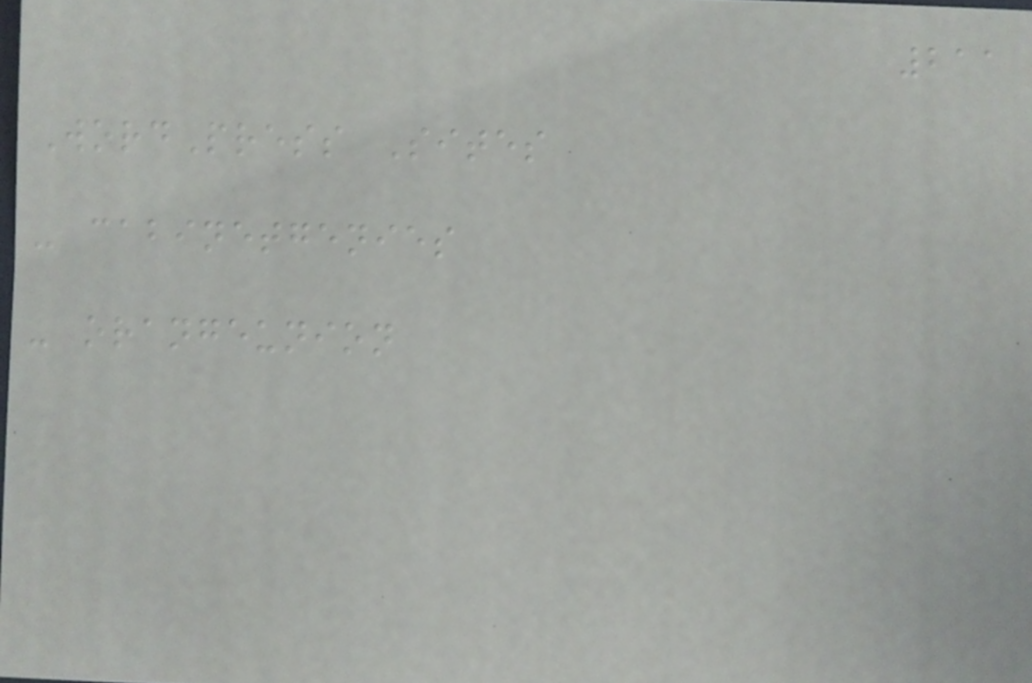211
WordPress Sites
- cabinetgenies
- orangeunion
